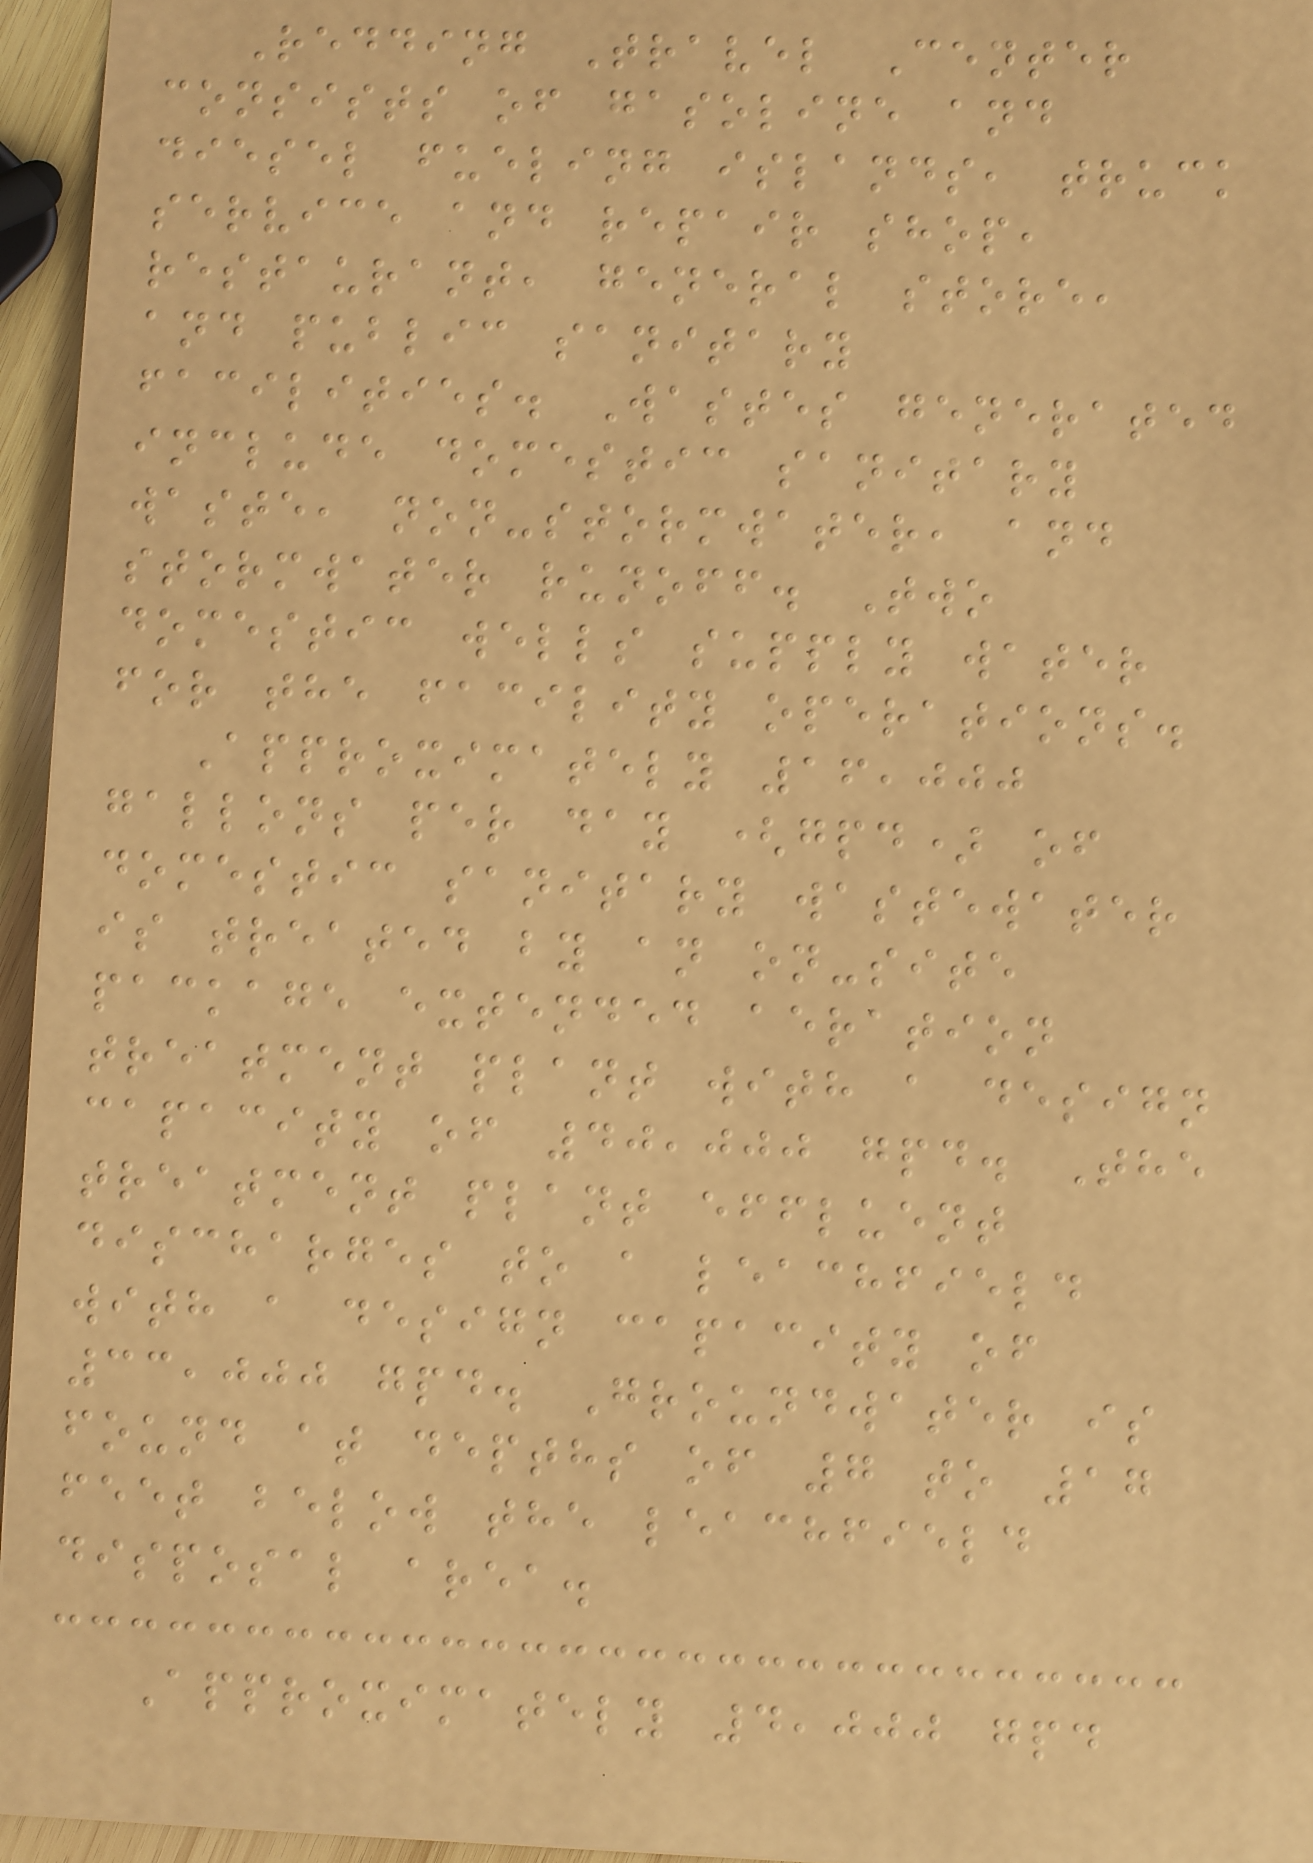Redding Travel Center
consists of gasoline and
diesel fueling islands, truck
service and repair shop,
restaurant, general store,
and public sanitary
facilities. Wastes generated
include domestic sanitary
waste, non-stormwater, and
stormwater runoff. Two
domestic wells supply water
for the facility operations.
Approximately 16,000
gallons per day (gpd) of
domestic sanitary wastewater
is treated by an on-site
package extended aeration
treatment plant with a design
capacity of 40,000 gpd. The
treatment plant effluent
discharges to a leachfield
with a design capacity of
33,000 gpd. Groundwater is
found at depths of 7 to 17
feet below the leachfield
disposal area.
Approximately 4,000 gpd
